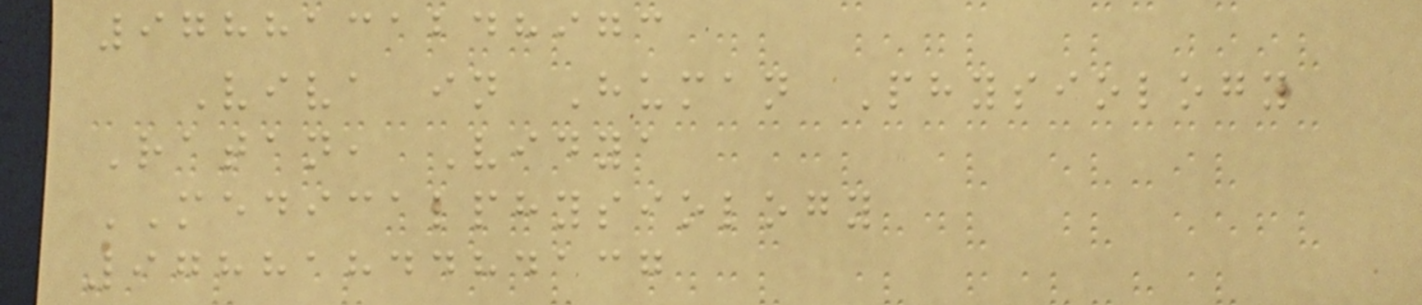9788131248973
Viva in Human Physiology
Ratan, Vidya
MEDICALPHYSIOLOGY
9788184484137
